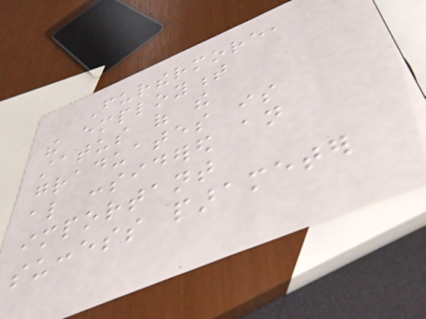Furthermore,
the employment
status of the
graduates is
also considered an
important
success parameter
